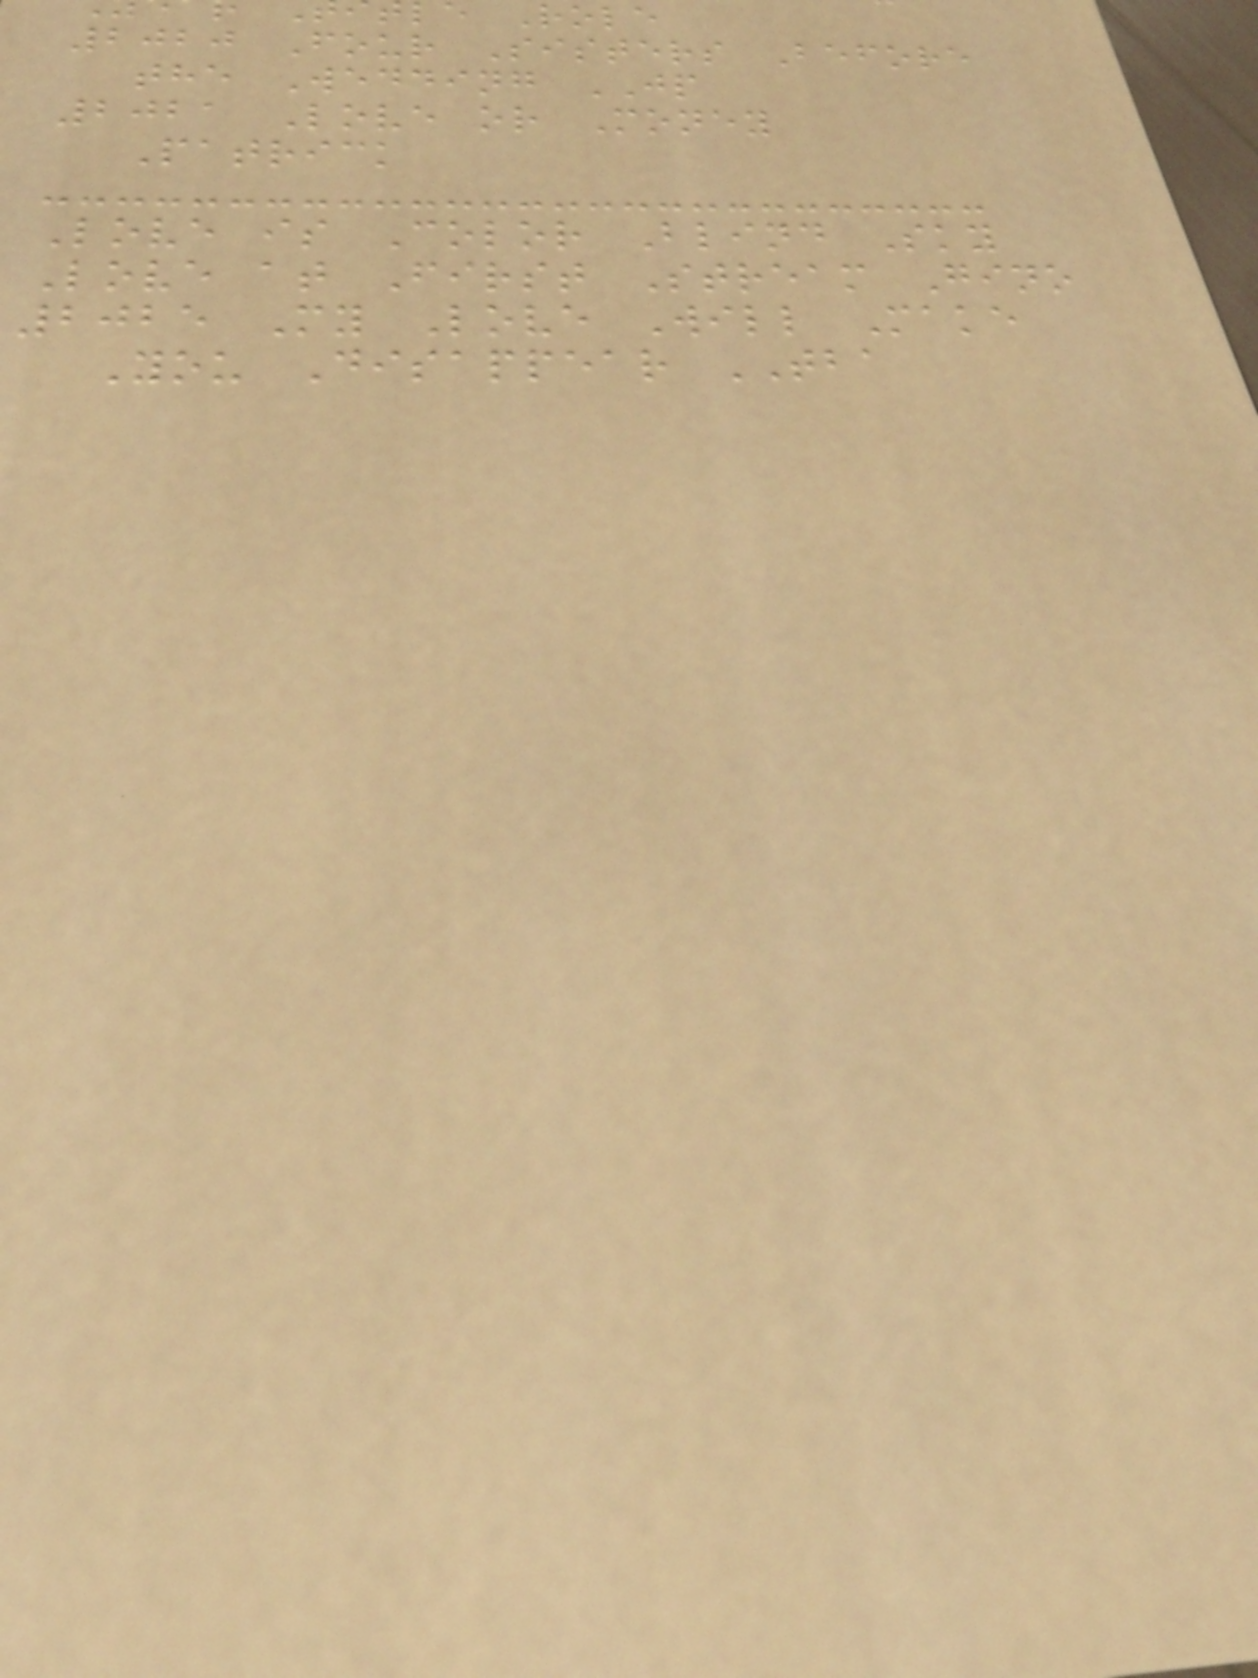Role
2020 Four Sisters Before
the Wedding JP
2021 Love or Money
Patrick
Love is Color Blind Sky
Love at First Stream Gino
2025 My Love Will Make
You Disappear TBA
